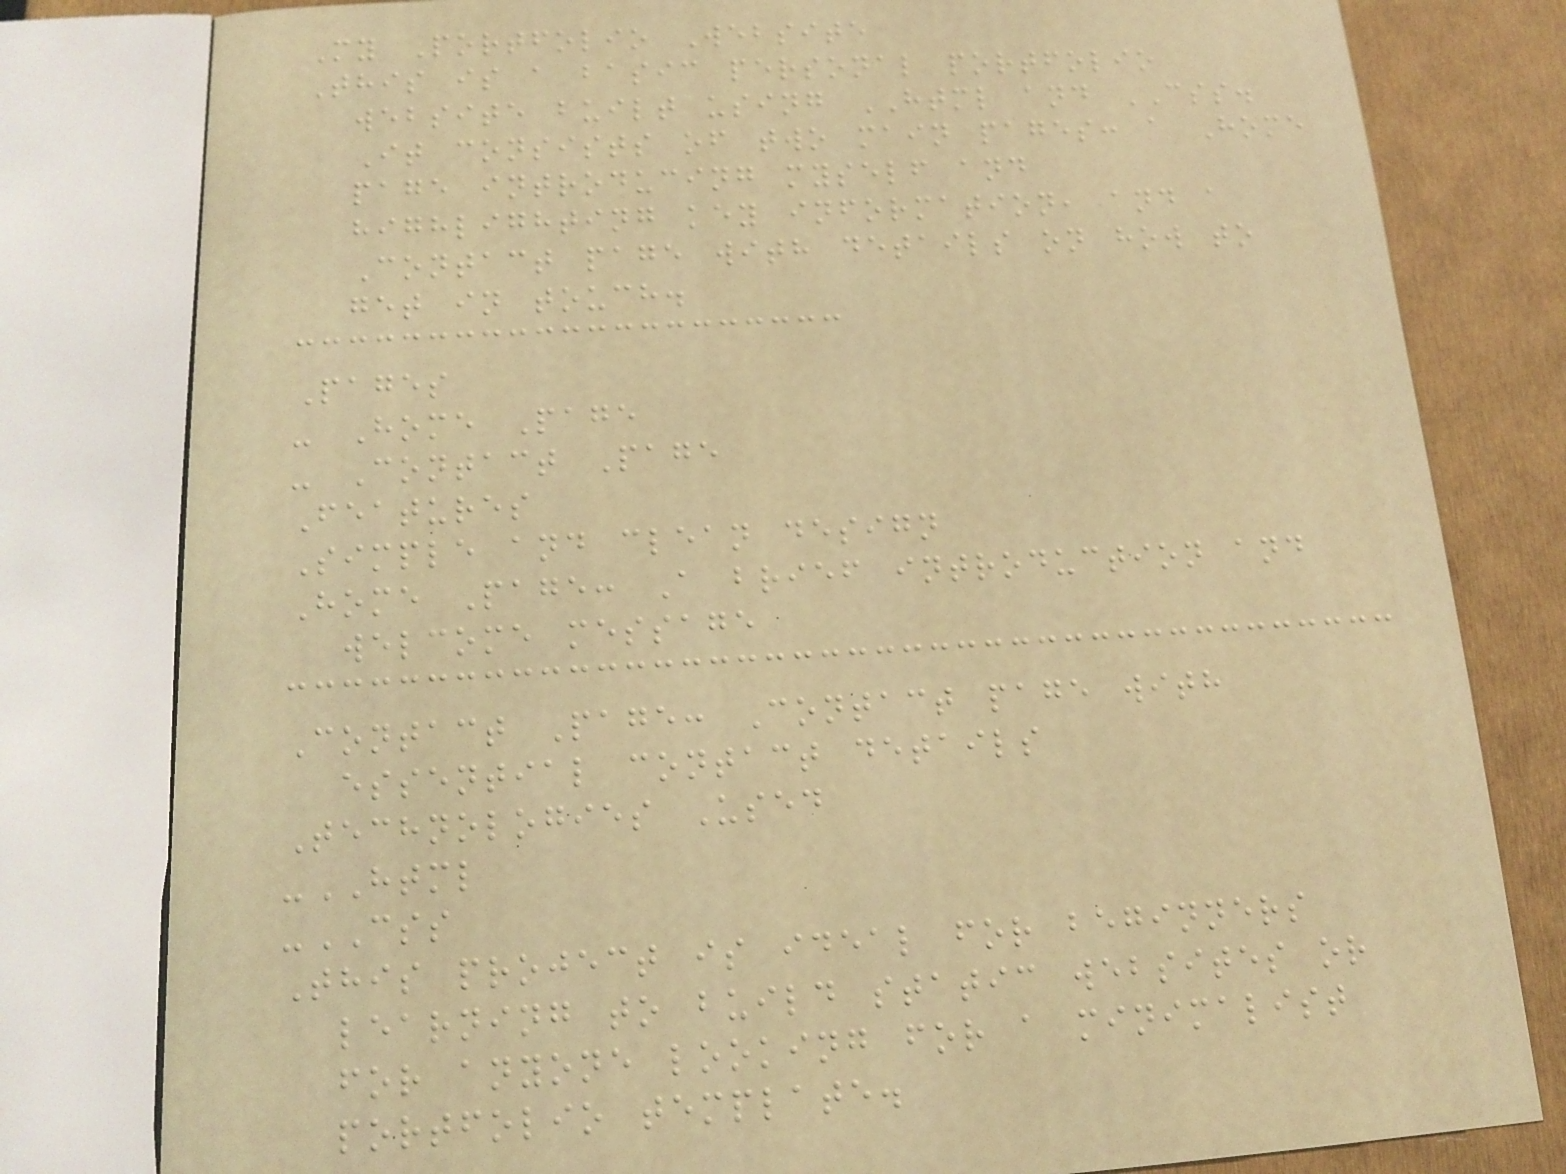My Portfolio Website
This is a basic personal portfolio
website built using HTML and CSS.
It consists of two main pages: a Home
page introducing myself and
highlighting key information, and a
Contact page with details on how to
get in touch.
Pages
- Home Page
- Contact Page
Features
Simple and clean design
Home Page: A brief introduction and
welcome message
Contact Page: Contact page with
essential contact details
Technologies Used
-HTML
-CSS
This project is ideal for beginners
learning to build static websites or
for anyone looking for a minimalist
portfolio template.
